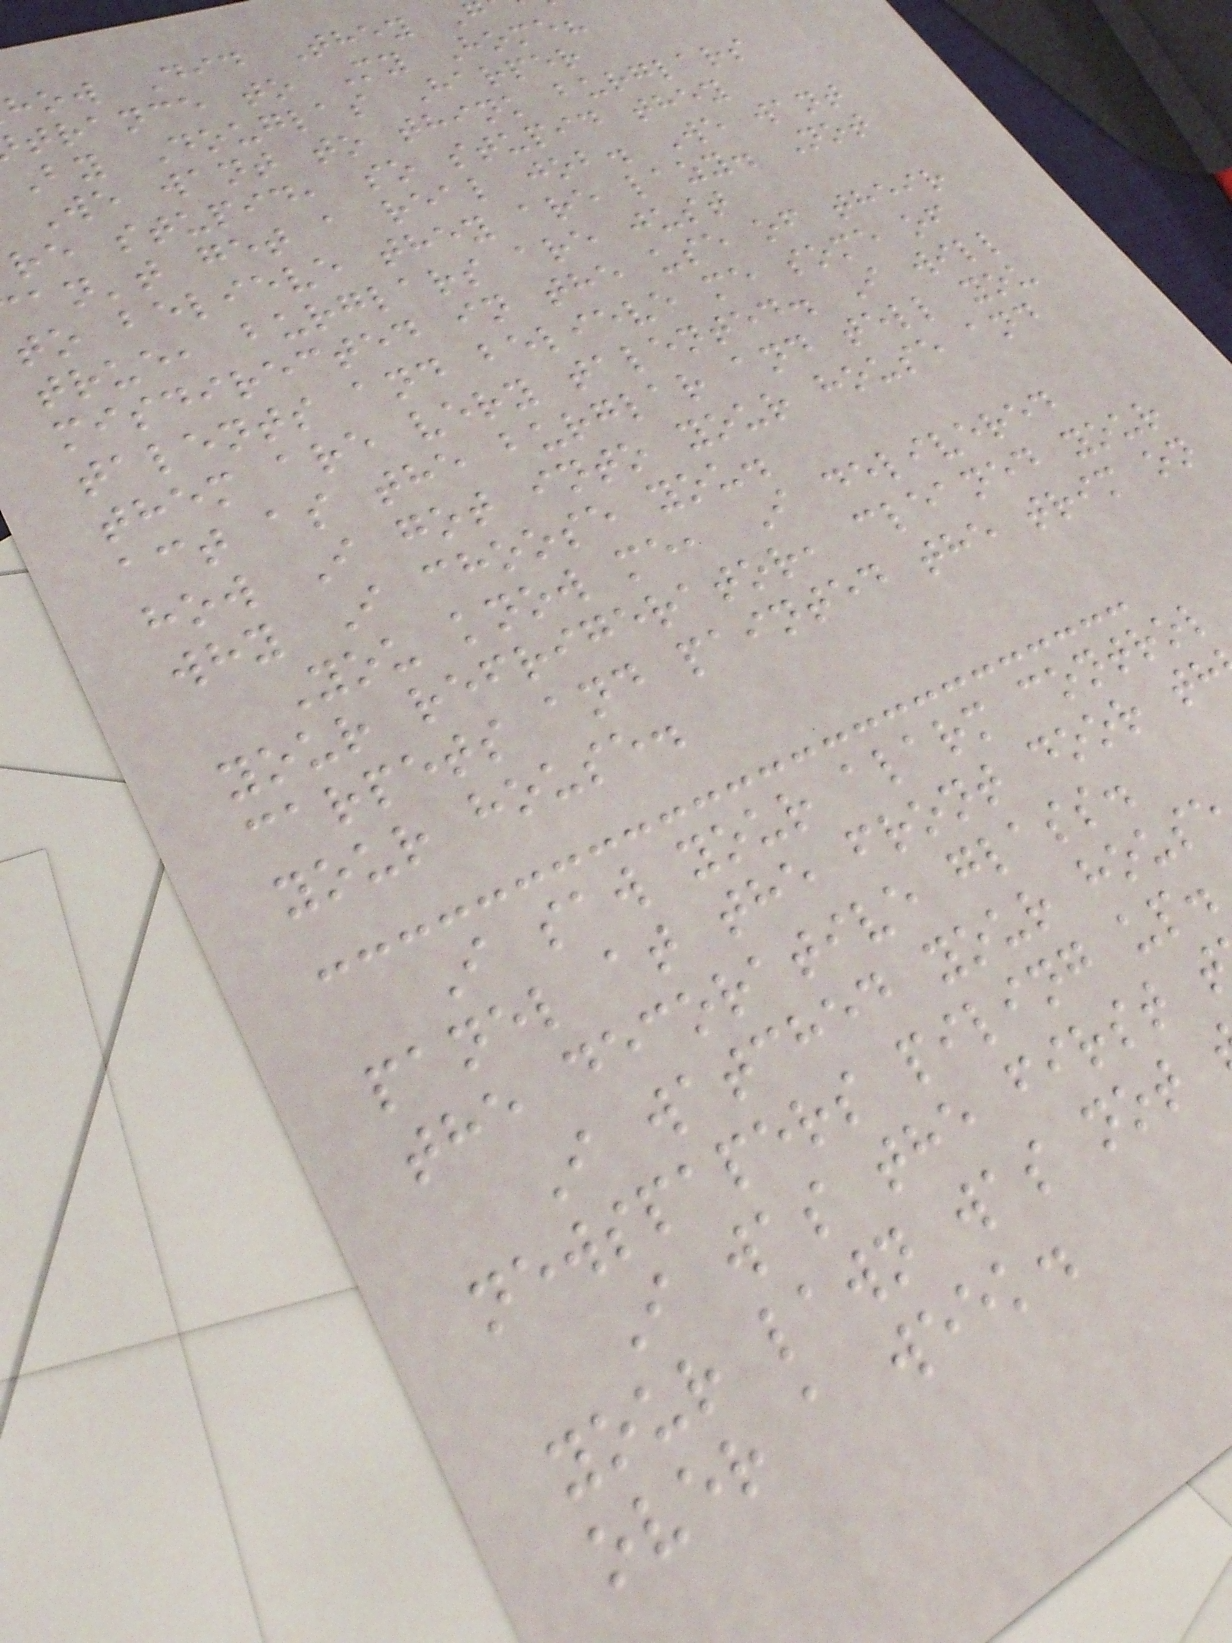how Did They
trance to My Home?
By Douglas Harper
We want to think burglars
re stupid, so stupid they
an't get a real job. We want
to believe they are lazy. Not
true, burglars are just
misdirected in the use of their
talents and believe me some of
them are very talented. I will
act as the burglar and tell you
how I got into your house and
why I choose you.
You know me, I delivered
your refrigerator, cleaned your
carpets and painted the trim on
your house.
I saw your alarm control
panel at the front door th
the decorative glass.
I watched your house
newspapers piling up.
I was the first
your lawn was not
over a week.
